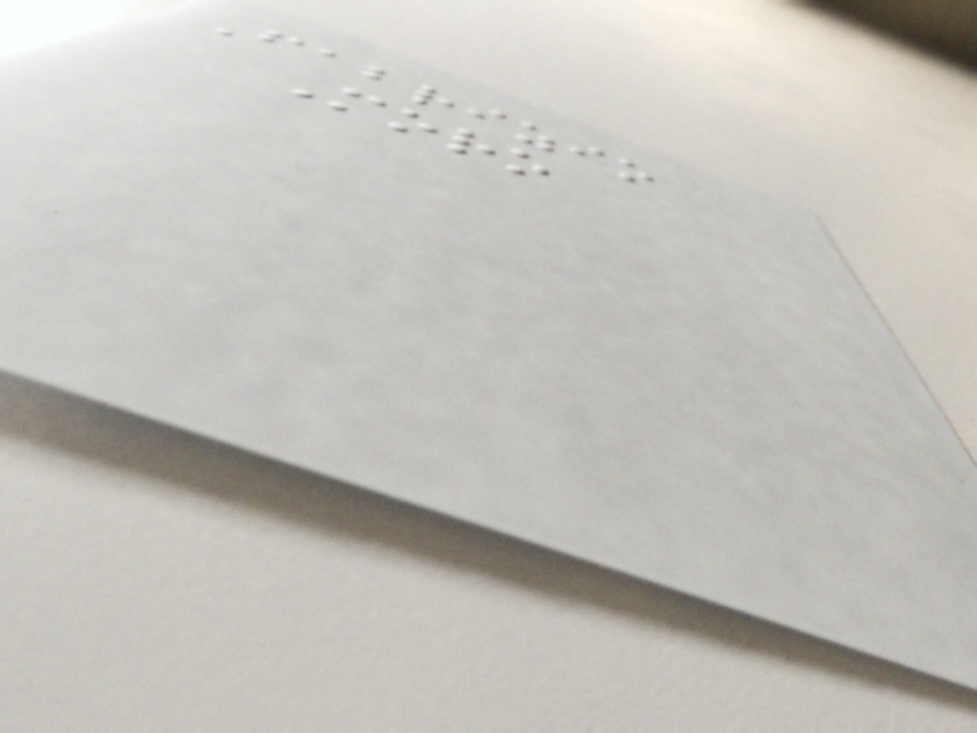Fabrizio
Moro
